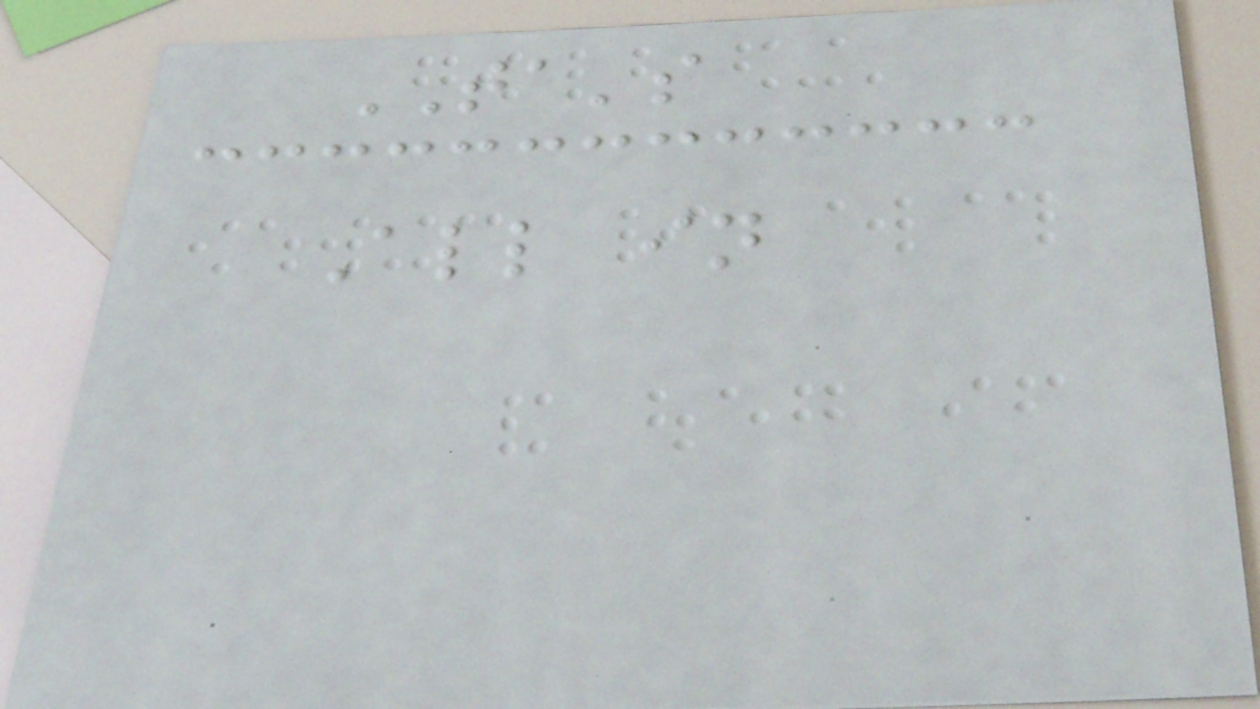TA's
All in
